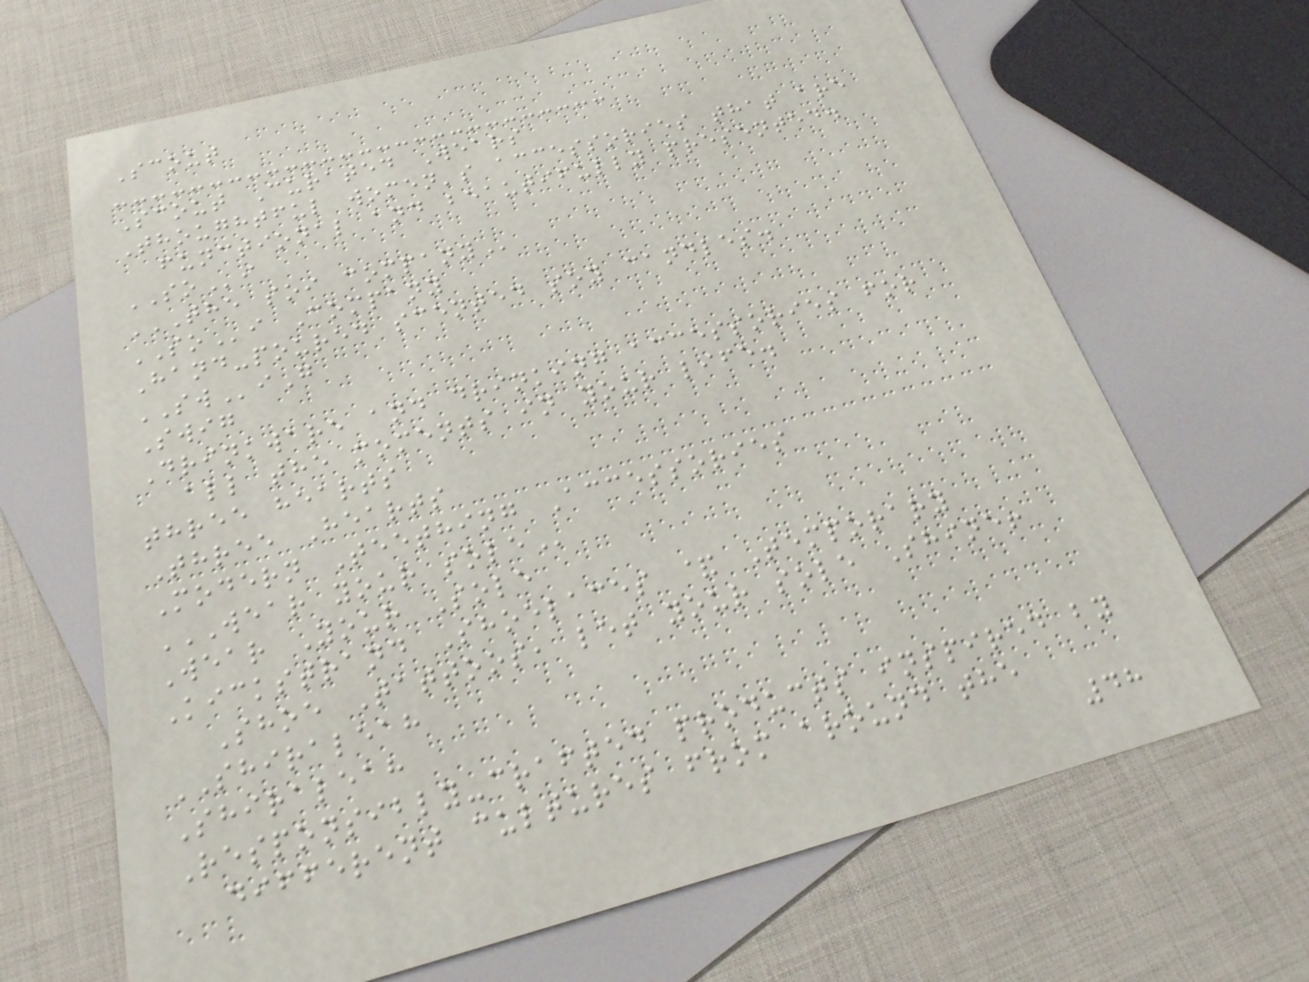Scout
Scout Curated Wears
Thoughtful women's accessories that are
functional and beautifully presented.
SOi
THE SOI COMPANY
SOi Company
Hand-poured scented soy candles.
SWiG
Swig
Drinkware and drinking accessories for
all the moments in your life.
three hearts
Three Hearts
Modern Teething Accessories
WEAR YOUR SOLE
Wear Your Sole
Kickstrand Shoelaces & Temporary
Shoe Tattoos, let your sole Shine!
SHIRALEAH
Shiraleah
Responsibly-crafted products inspired by
different cultures from around the
48
